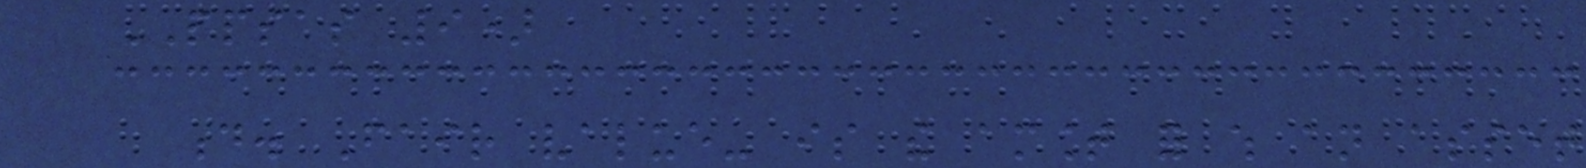PPSAS 9)
d. Fair value- is the amount for which an asset
